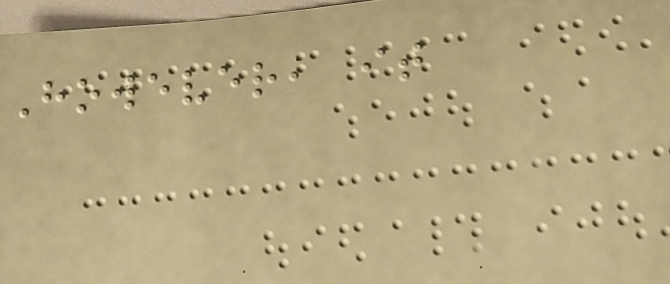However, it
